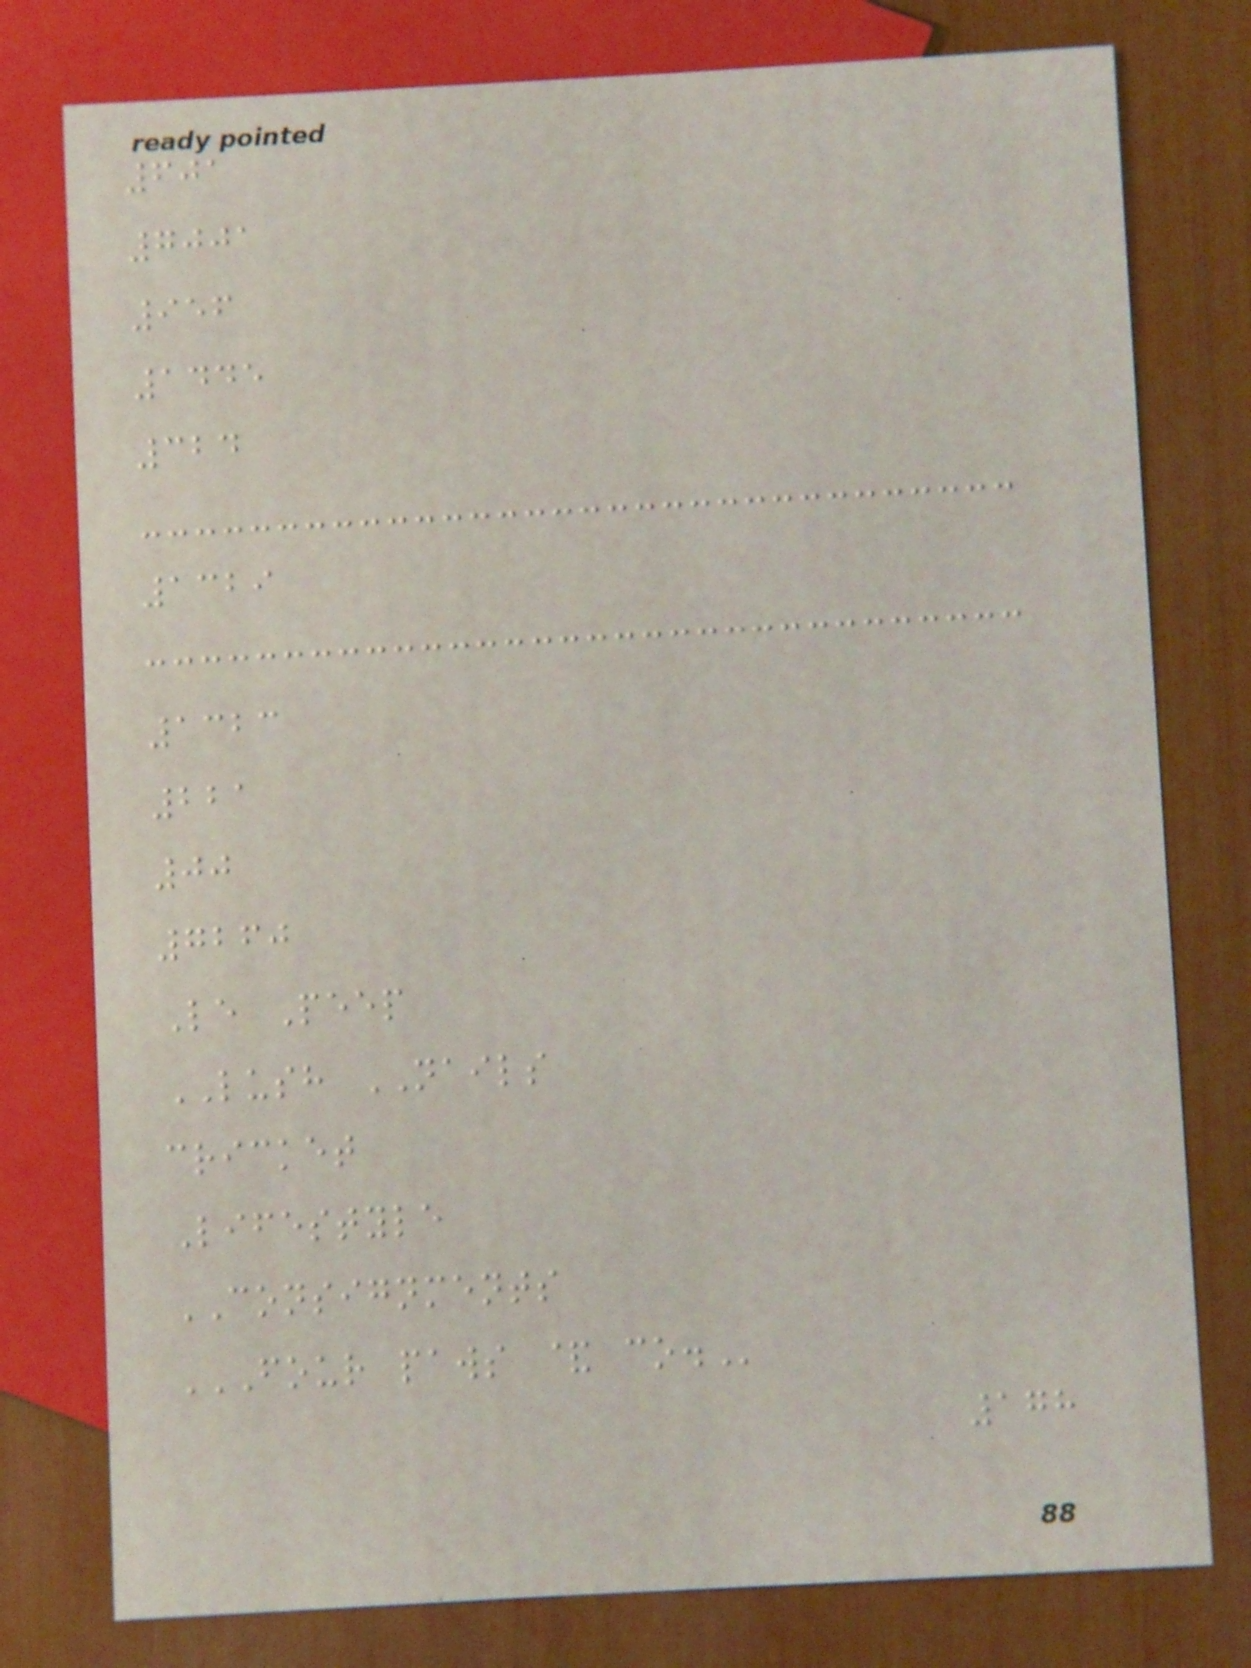601
7001
956
1445
324
1329
1323
221
00
7260
Le Peep
LUSH NAILS
cricket
Lifestyle
CONSIGNMENTS
FOUR PAWS & CO.
178
